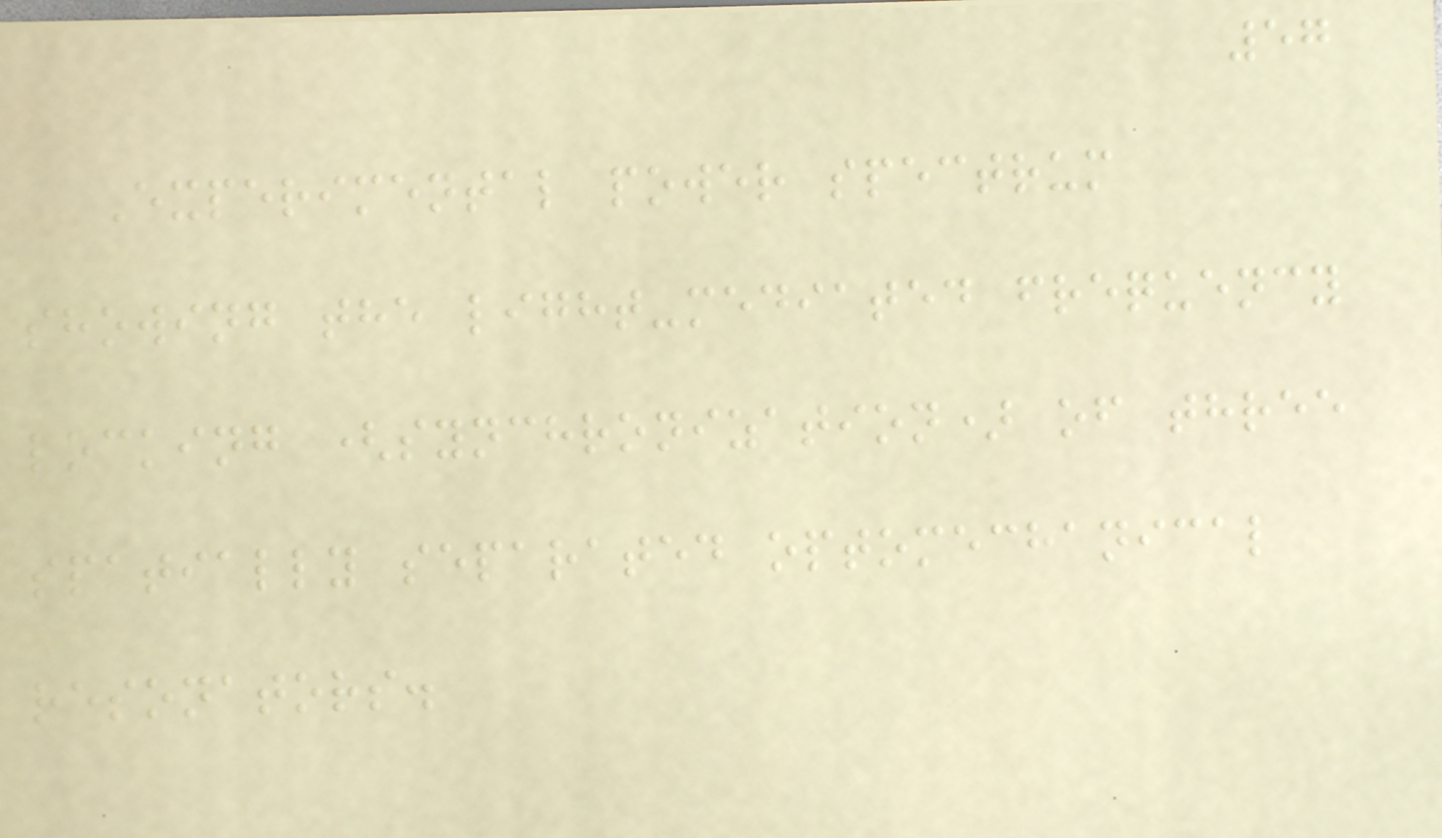57
Experimental power spectrum
showing the light-mediated frequency
locking (synchronization) of three
spatially separated optomechanical
resonators.
